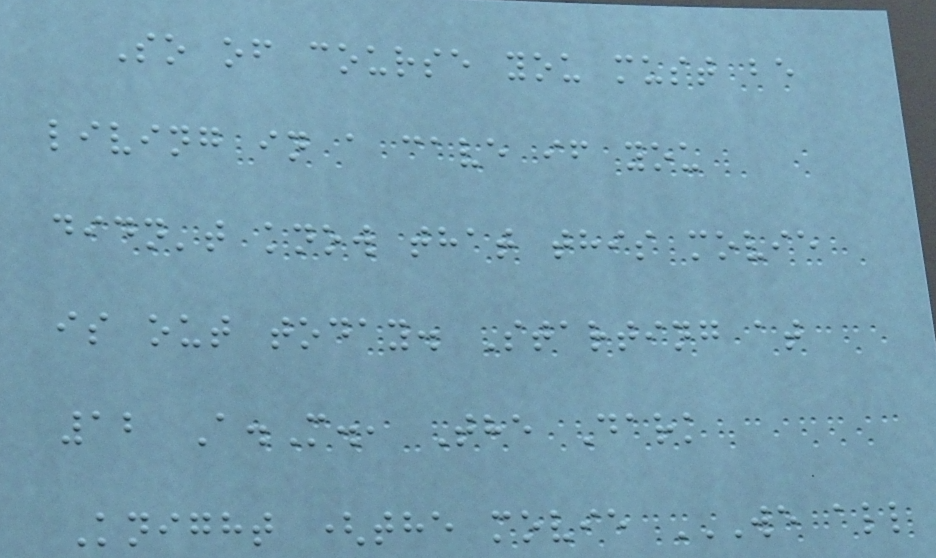So of course you must be
living in a cave if you
didn't know that this movie
is out today. Starting at
12 A.M., The Dark
Knight (the movie WE ALL
